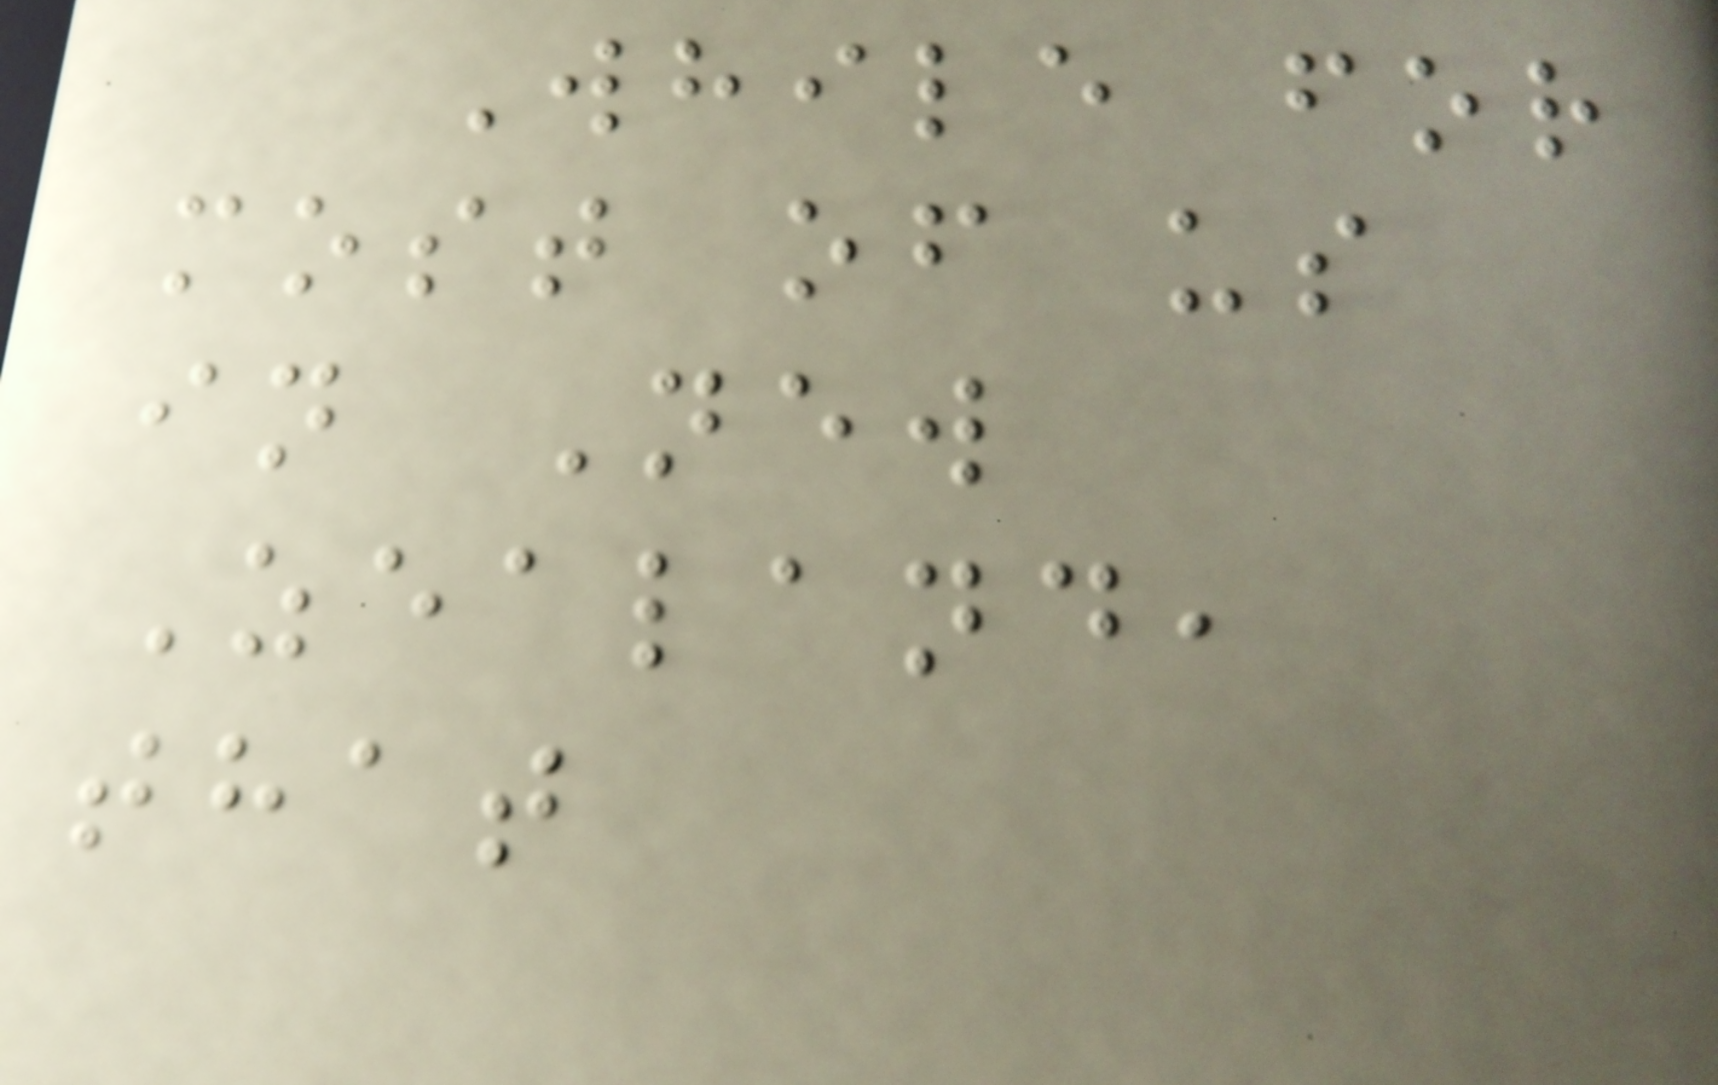While for
most of us
in New
Zealand,
that
